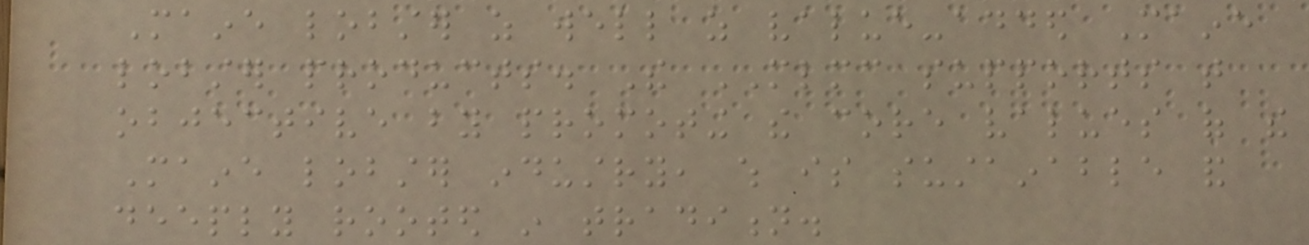Maine lobster as well as value-added Maine
lobster products. The MLMC supports that
objective by promoting the core values of the
Maine lobster industry, which is sustainable and
deeply rooted in tradition.
